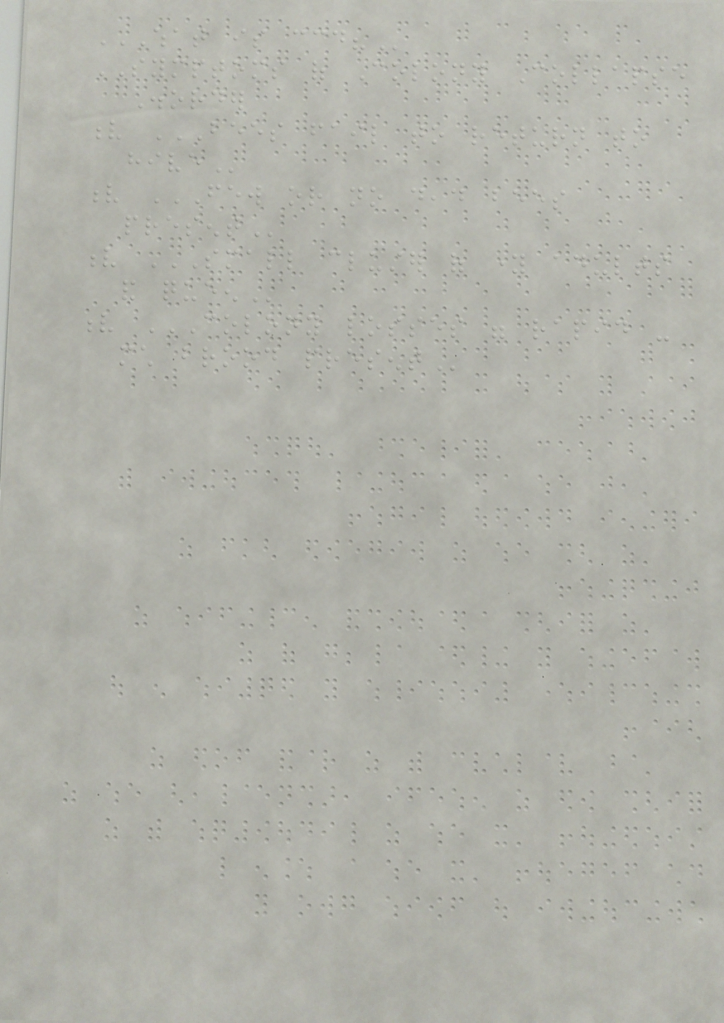WHAT IS CCD?
SYMPTOMS of Colony Collapse
Disorder
v BEES FAIL TO RETURN TO
HIVE
v FEW OR NO DEAD BEES
PRESENT
v SMALL CLUSTER OF YOUNG ADULTS
AND QUEEN
v COLONY LOSSES WERE RAPID -
MUCH BROOD PRESENT
